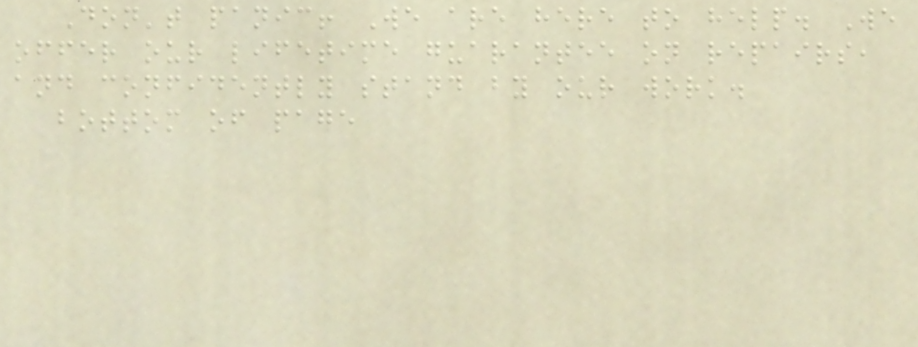Don't panic! We are here to help. We
offer our lifetime guarantee on repairs,
and confidently stand by our work.
bottom of page
